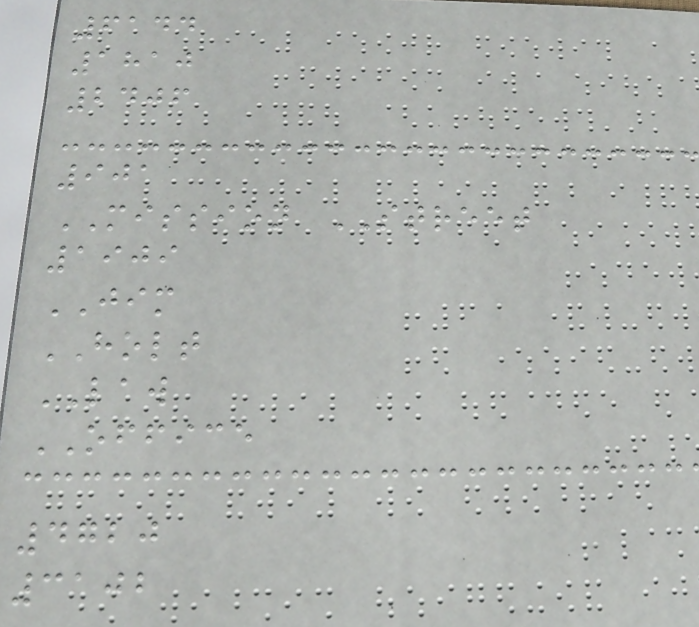6144
1810
2406
901
MISSION STREET
1909
JIM
HOLT
LAW
OFFICE
4720
3102
